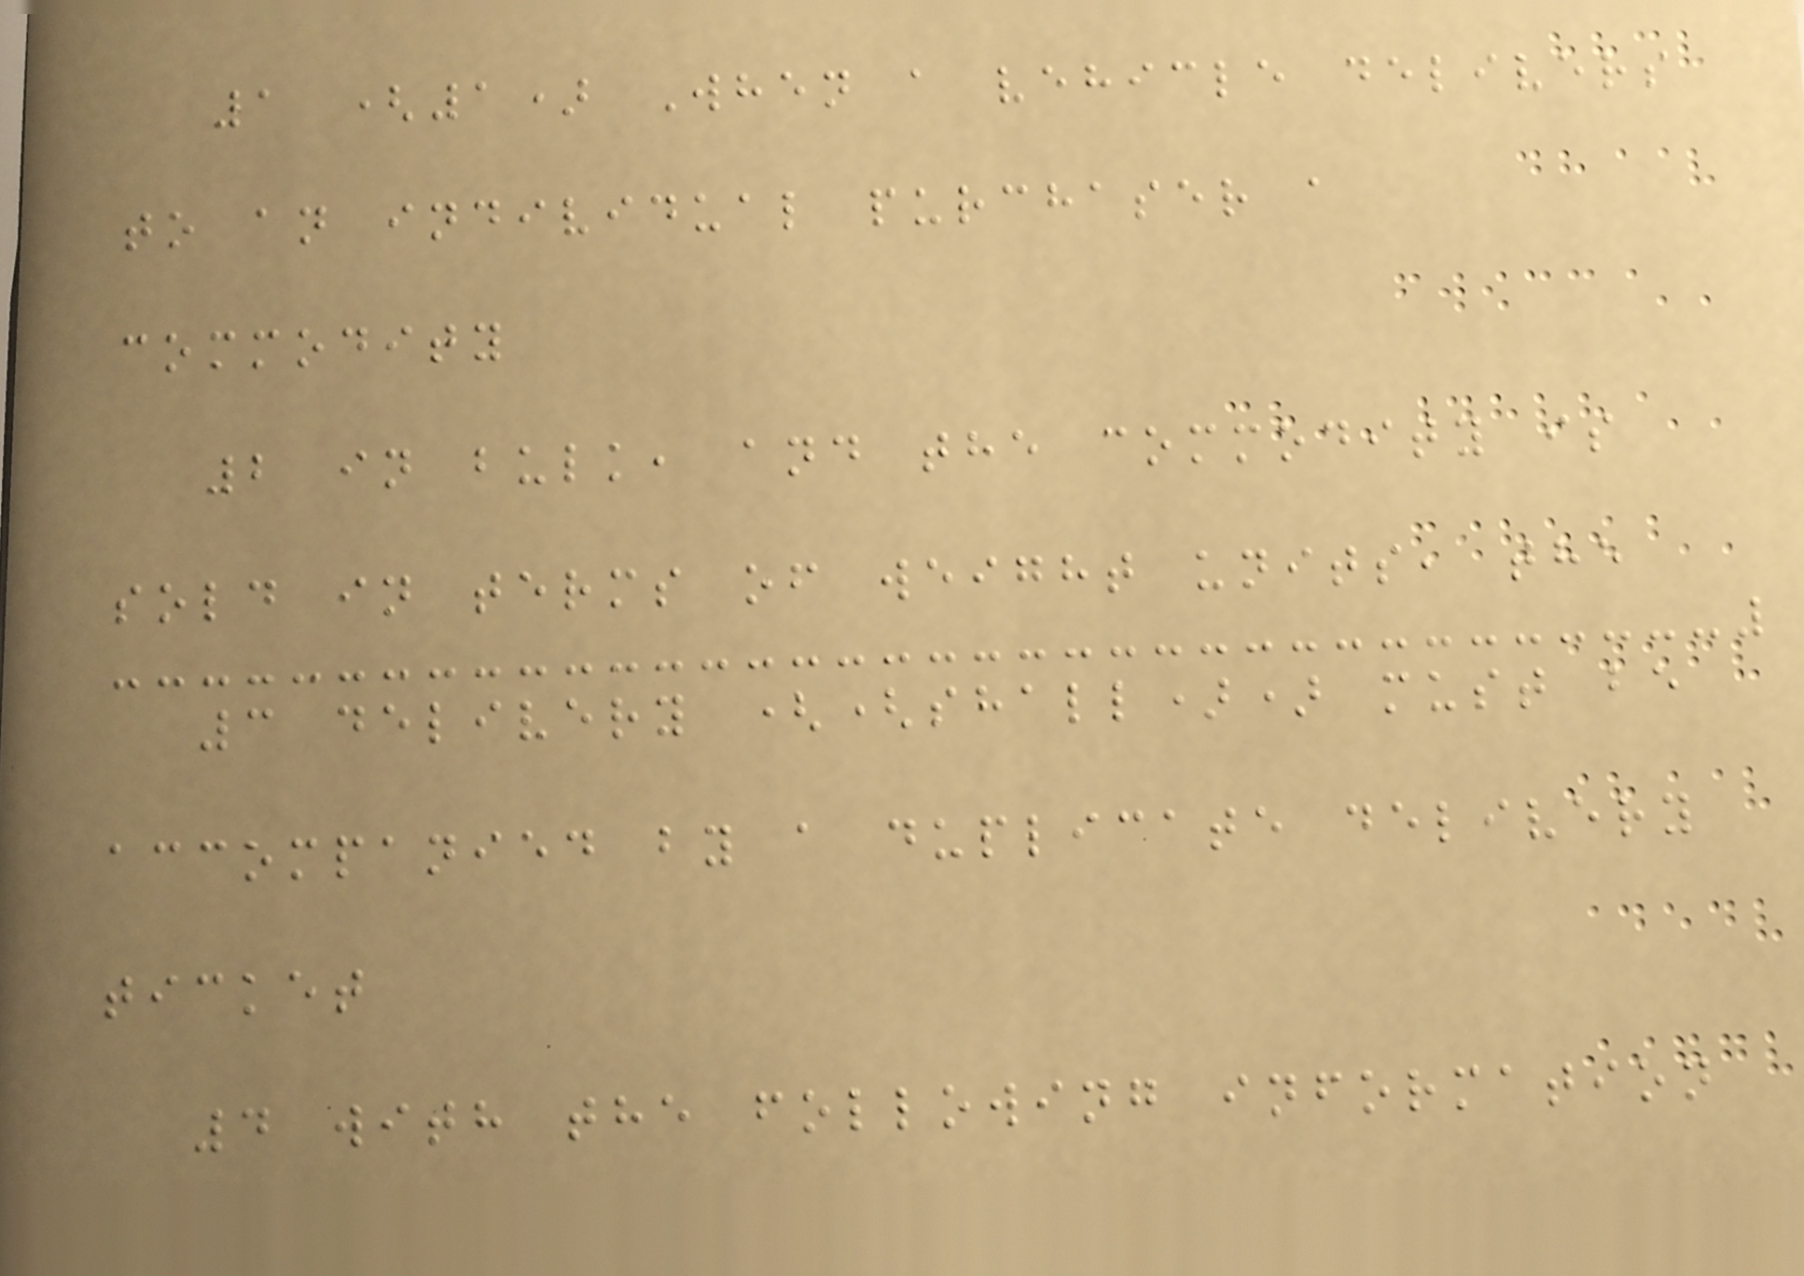1 (1) When a vehicle delivers
to an individual purchaser a
commodity
2 in bulk, and the commodity is
sold in terms of weight units, the
3 delivery ((shall)) must be
accompanied by a duplicate delivery
ticket
4 with the following information
